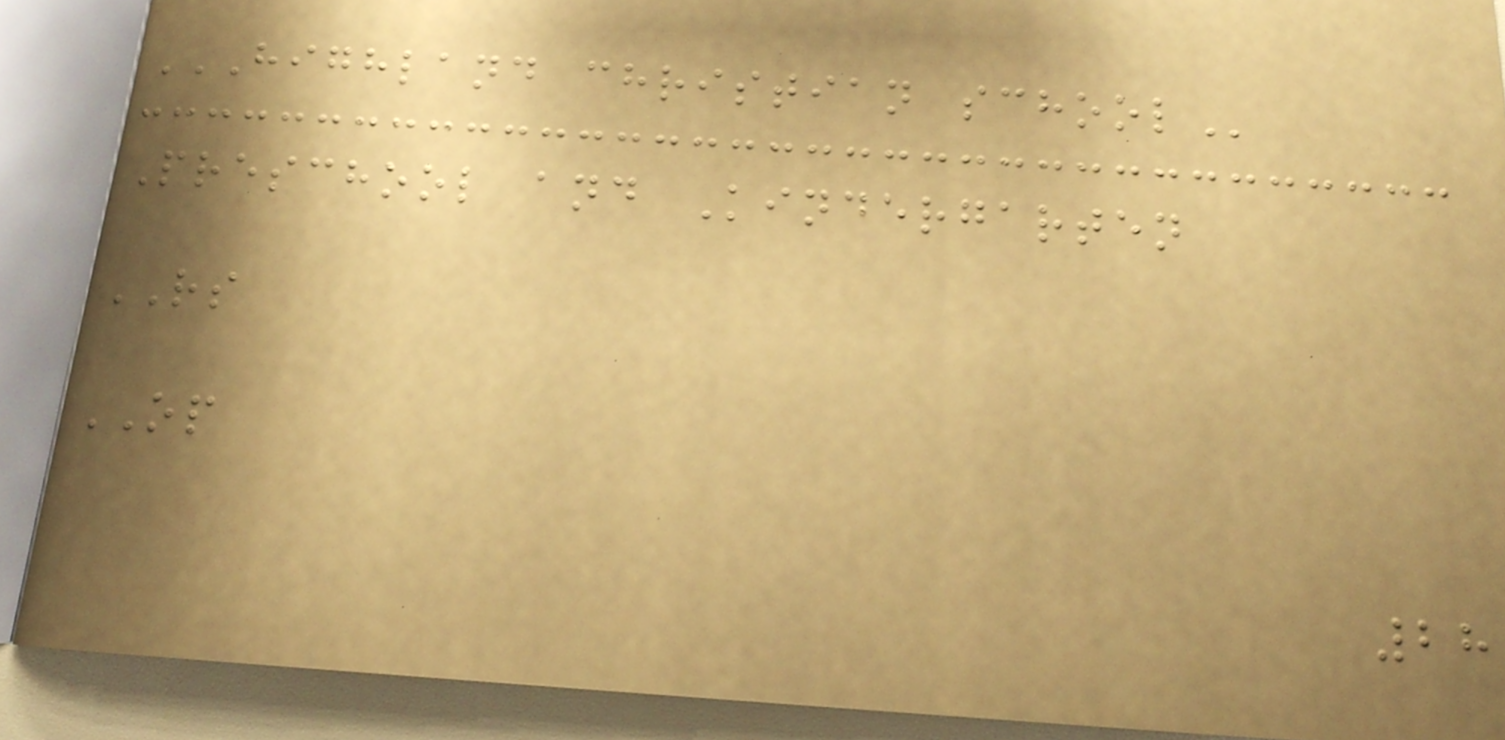HIGHLAND CHRISTIAN SCHOOL
Preschool and Kindergarten
RS
OP
28
